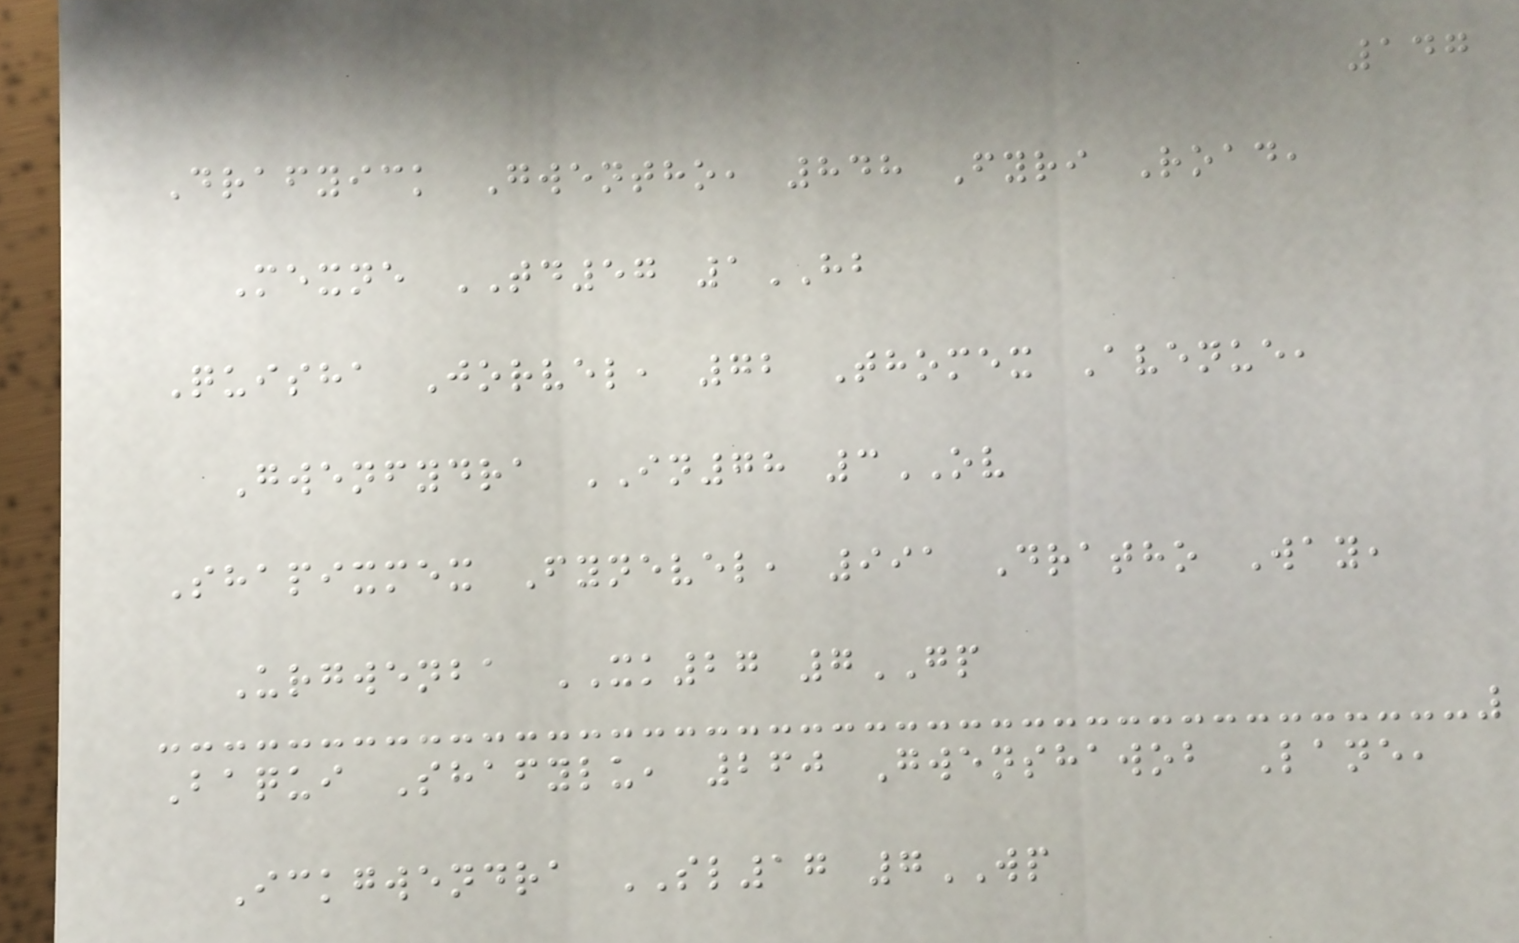147
Drafyick Gwentho, 848 Fyri Road,
Mexne TD57 1HB
Quisha Jorvel, 72 Thomex Avenue,
Gwenfydra IN78 3OV
Shapixmex Fynevel, 991 Dratho Way,
Urgwenba XK27 7GP
Baqui Shafylu, 260 Gwenshawob Lane,
Ickgwendra SL17 7WP
